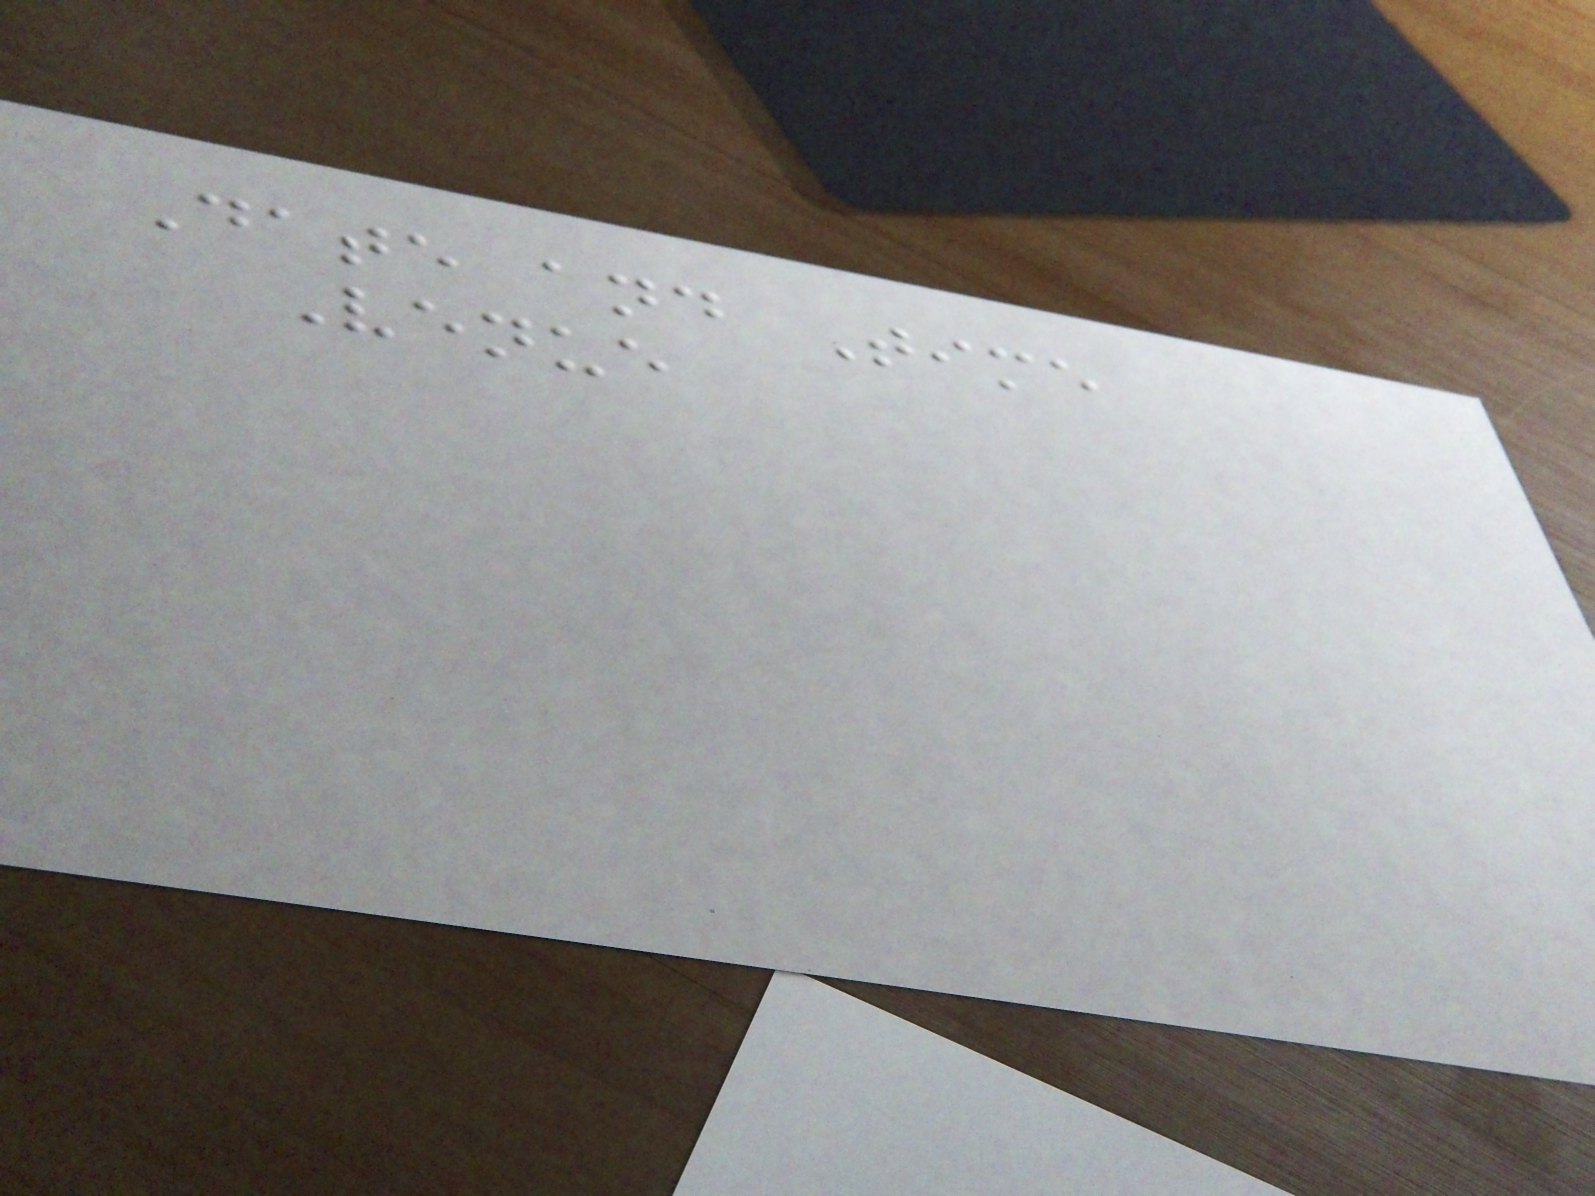Date and Time
Venue
